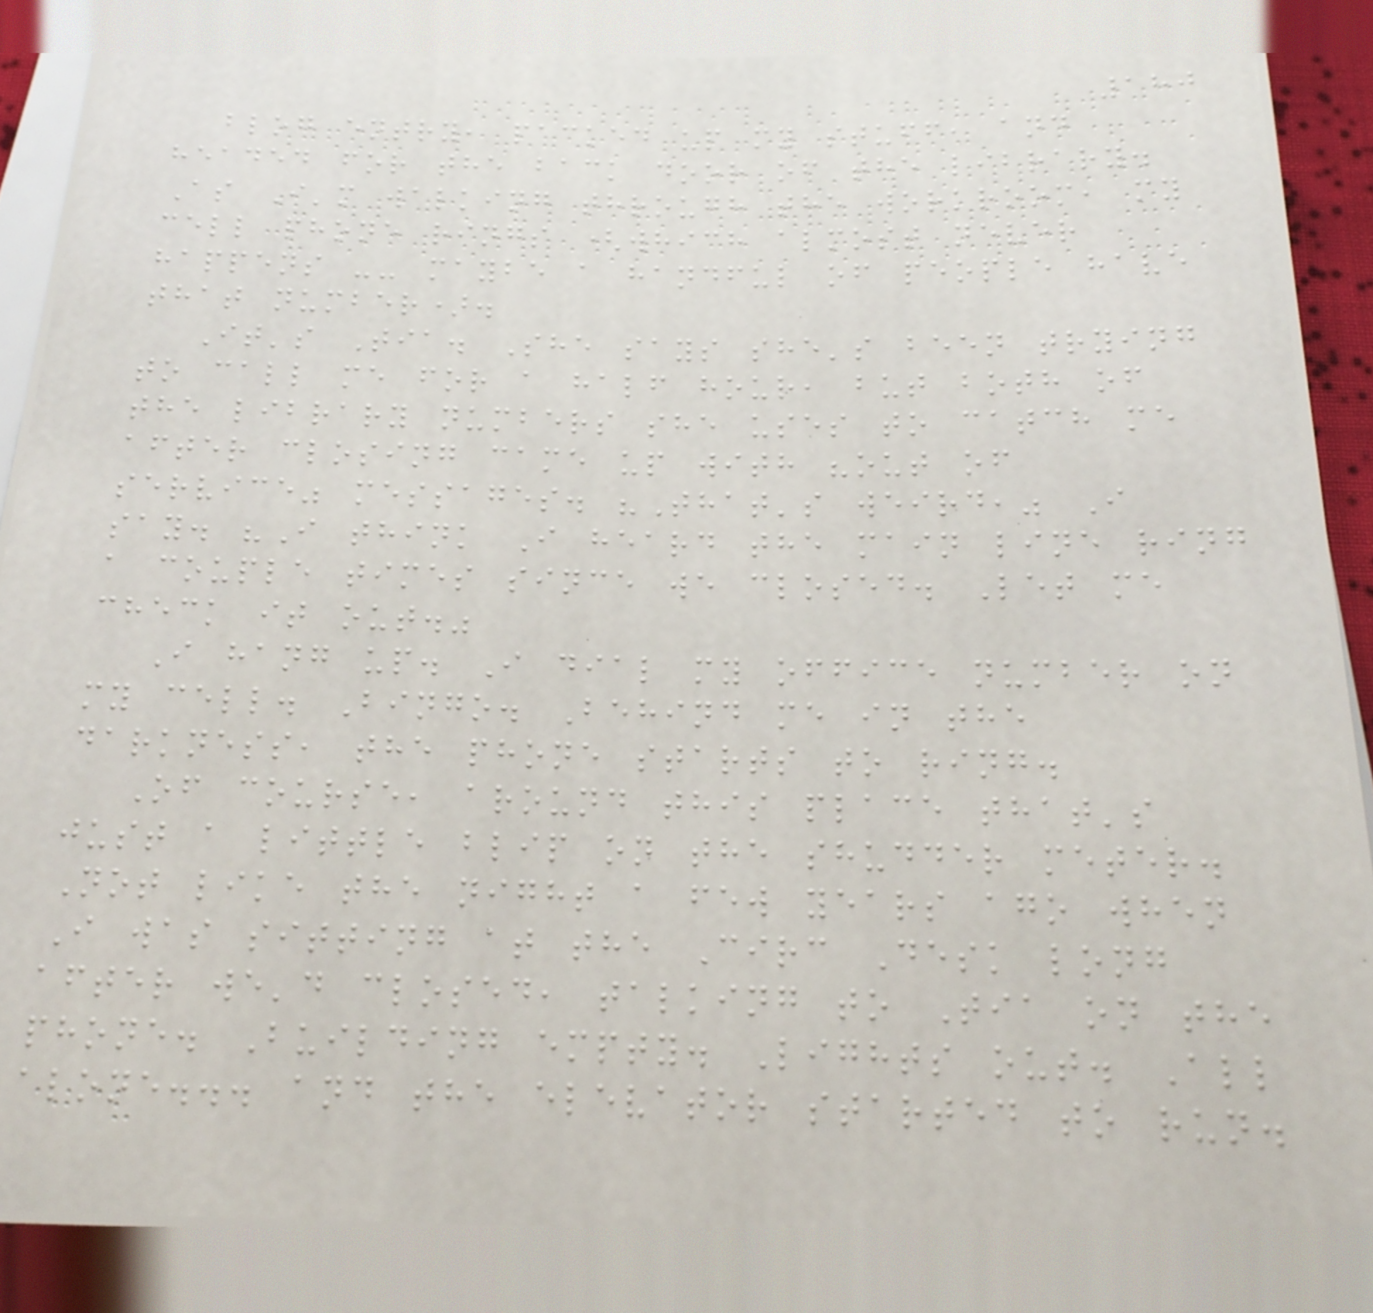180
blog entry, packed up my stuff, and
headed for the back door of the library.
As I'm walking through the workroom, my
cell phone rings (which almost never
happens -- maybe a handful of people have
that number).
It's Tia. She says she's been trying
to call me for a half hour, but both of
the library numbers she uses to catch me
after closing came up with "out of
service" messages. "That's weird," I
say. "I think I heard the main line ring
a couple times since we closed. Let me
check it out."
I hang up. I dial my office number on
my cell. Bingo. Behind me in the
darkness, the phone starts to ring.
Of course, around this place that's
just a little blip on the shudder meter.
Not like the night a few years ago when
I was sitting at the Circ Desk long
after we'd closed, talking to Tia on the
phone. Building empty. Lights out. All
alone... and the elevator started to run.
